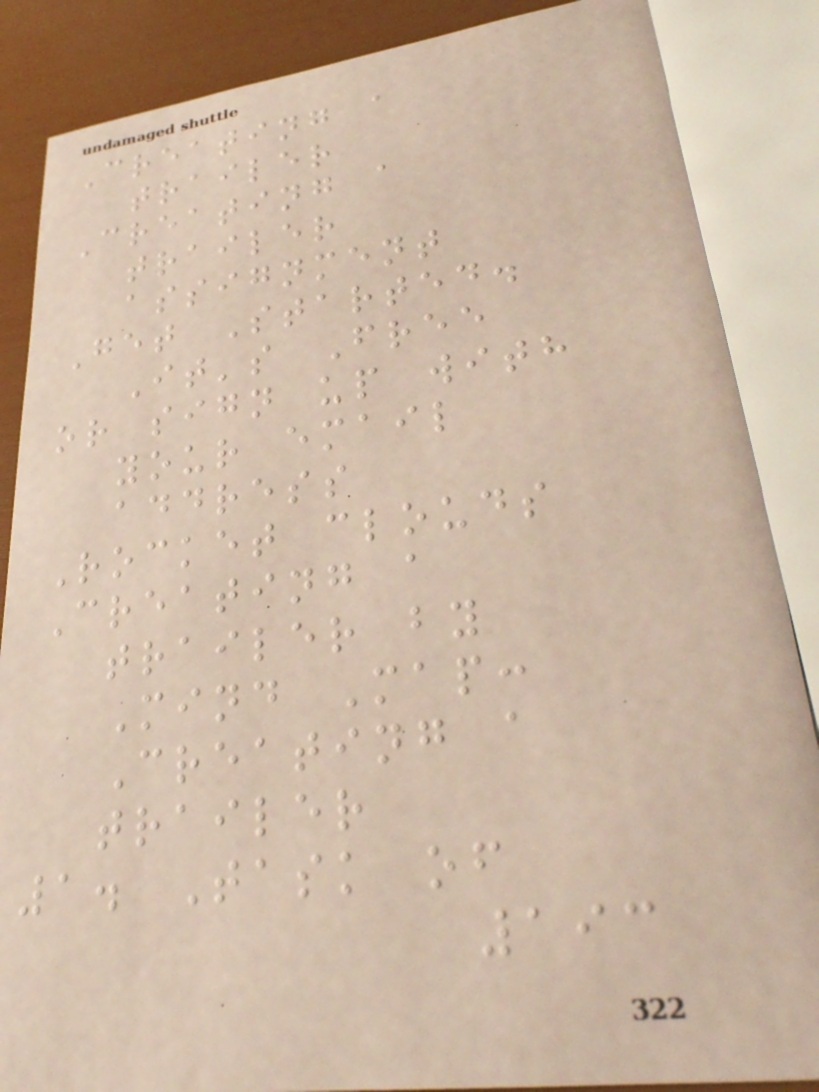Creating a
trailer
Creating a
trailer
assignment
Get Started.
It's Free
or sign up with
your email
address
Rocket clouds
Creating a
trailer by
Mind Map:
Creating a
trailer
1. Task of
193
